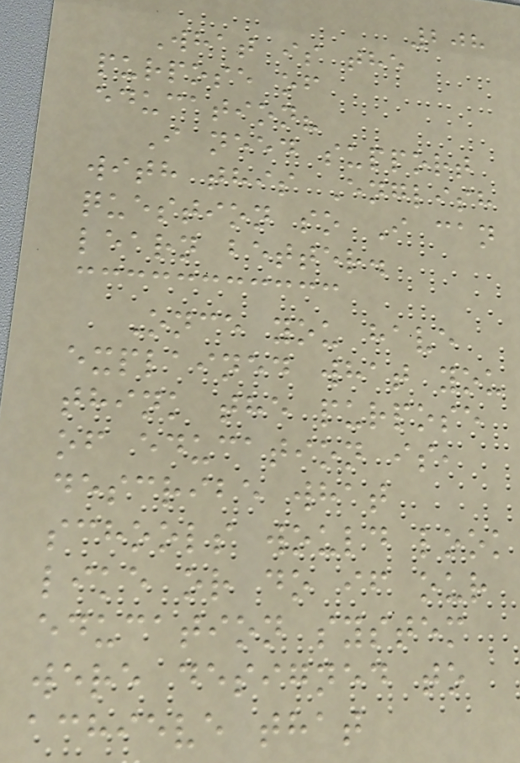208
What is the
purpose of
education?
I need support
with this English
question so I can
learn better.
Once you have
explained what you
think the purpose
of education is,
describe what
schools would look
like or do if our
education system
were designed to
achieve that
